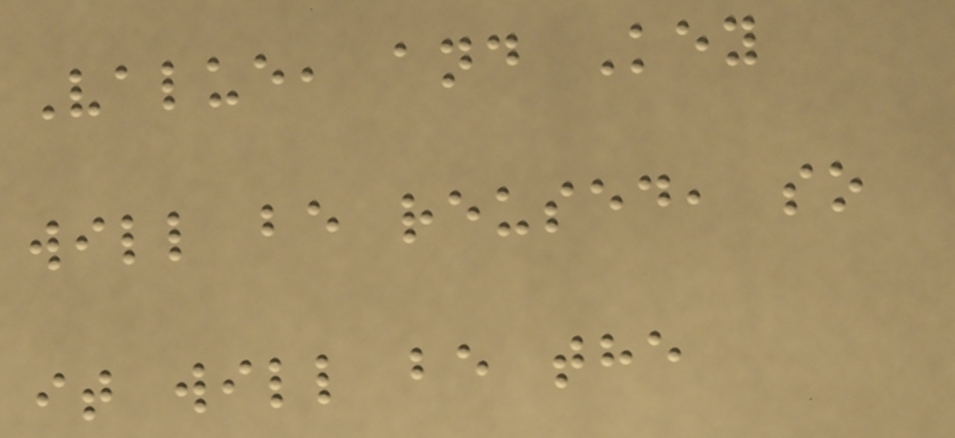Value, and Key
will be reused, so
it will be the
